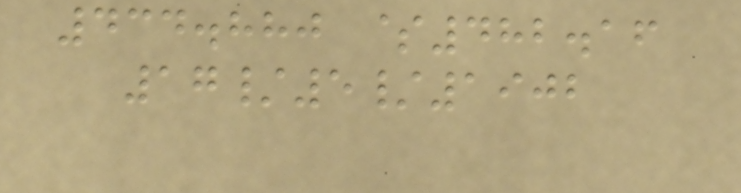434.880 $482.16
17/5/1902
